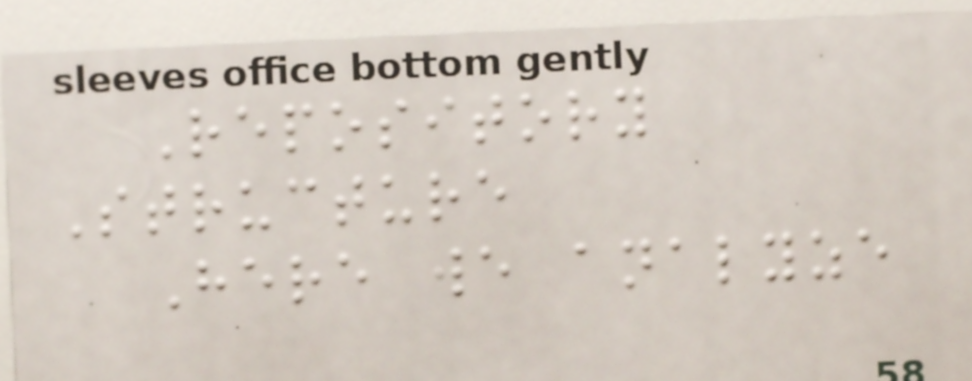Repository
Structure
Here we analyze
